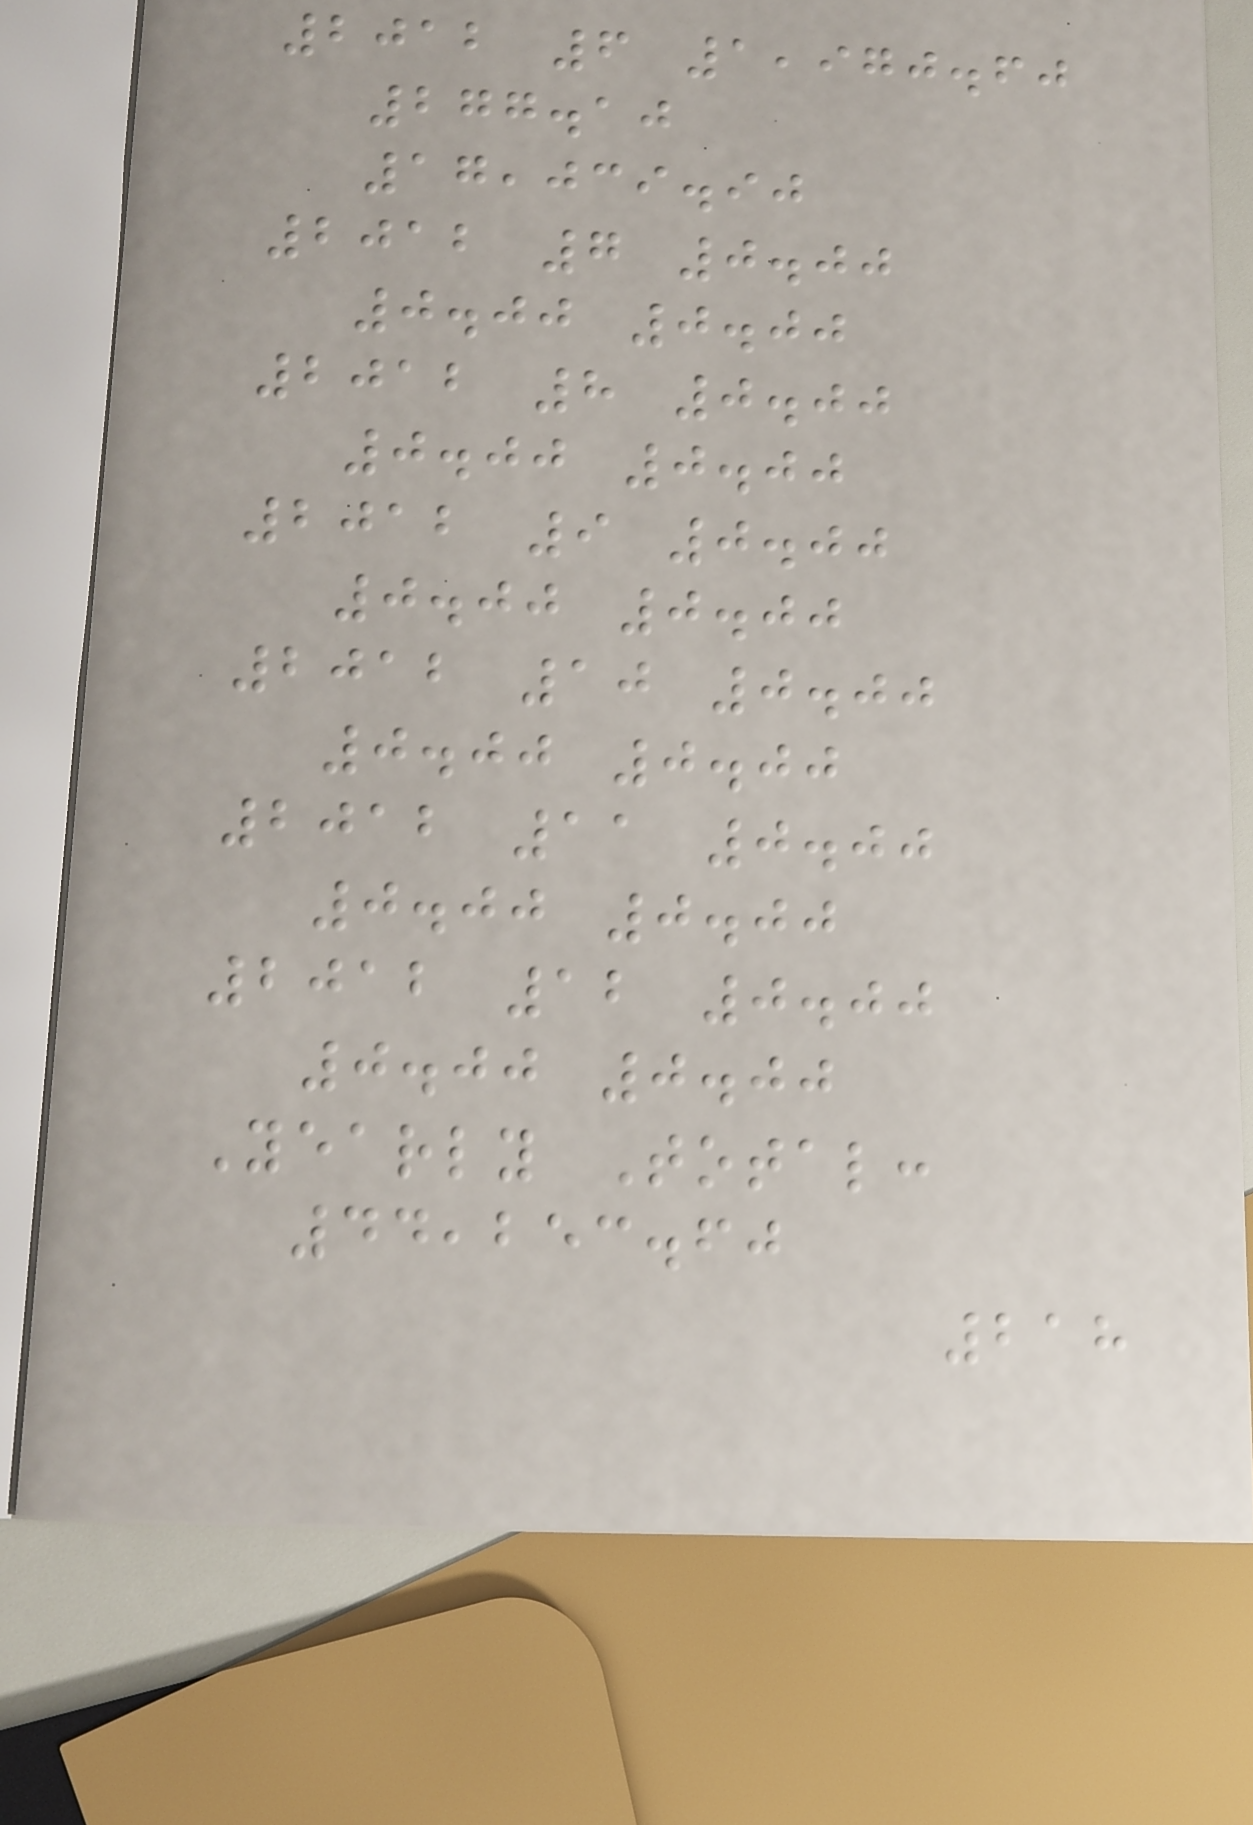2012 6 1,970.60
277.10
17,039.90
2012 7 0.00
0.00 0.00
2012 8 0.00
0.00 0.00
2012 9 0.00
0.00 0.00
2012 10 0.00
0.00 0.00
2012 11 0.00
0.00 0.00
2012 12 0.00
0.00 0.00
Yearly Total:
44,253.60
218
